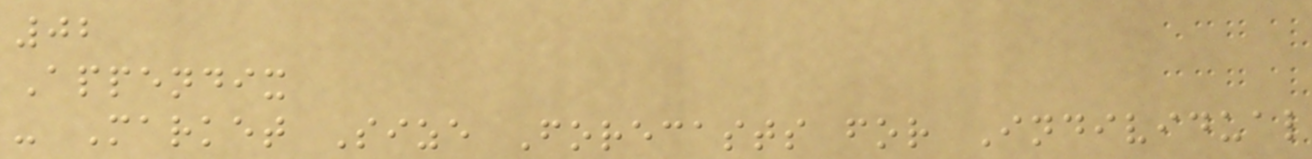02
Appendix
- Market Size Forecasts for Individual
